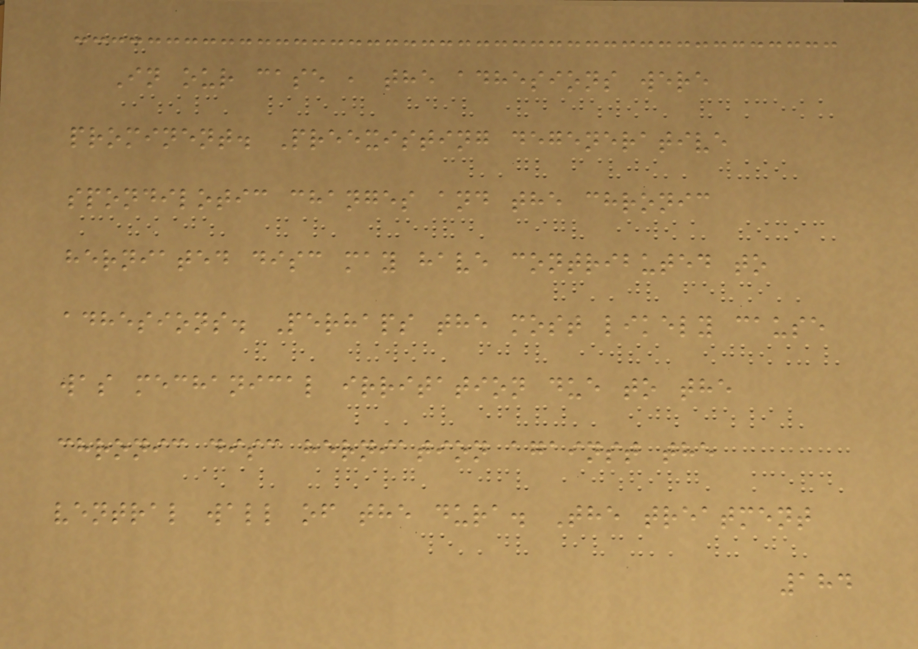In our case , the adhesions were
prominent. Preexisting degenerative
spondilotic changes and the chronic
herniated disc may have contributed to
adhesions. Perhaps the most likely cause
was mechanical irritation due to the
chronic disc herniation against the
ventral wall of the dura. The treatment
184
